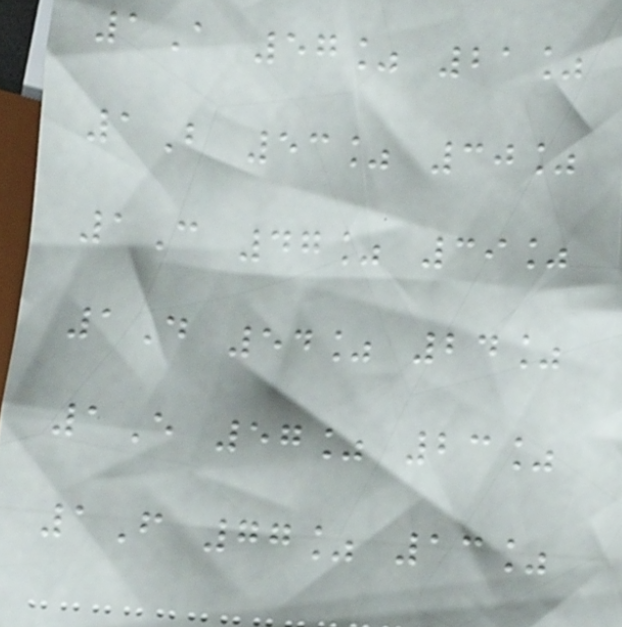1A 57% 21%
1B 53% 30%
1C 47% 39%
1D 54% 24%
1E 57% 23%
1F 77% 13%
